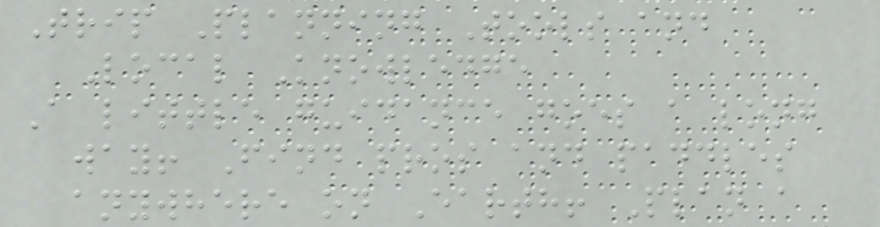Trip Planning Tools and
Local Knowledge
A little guidance goes a long
way! Find pros and paddles
anywhere on Earth! Plan a
